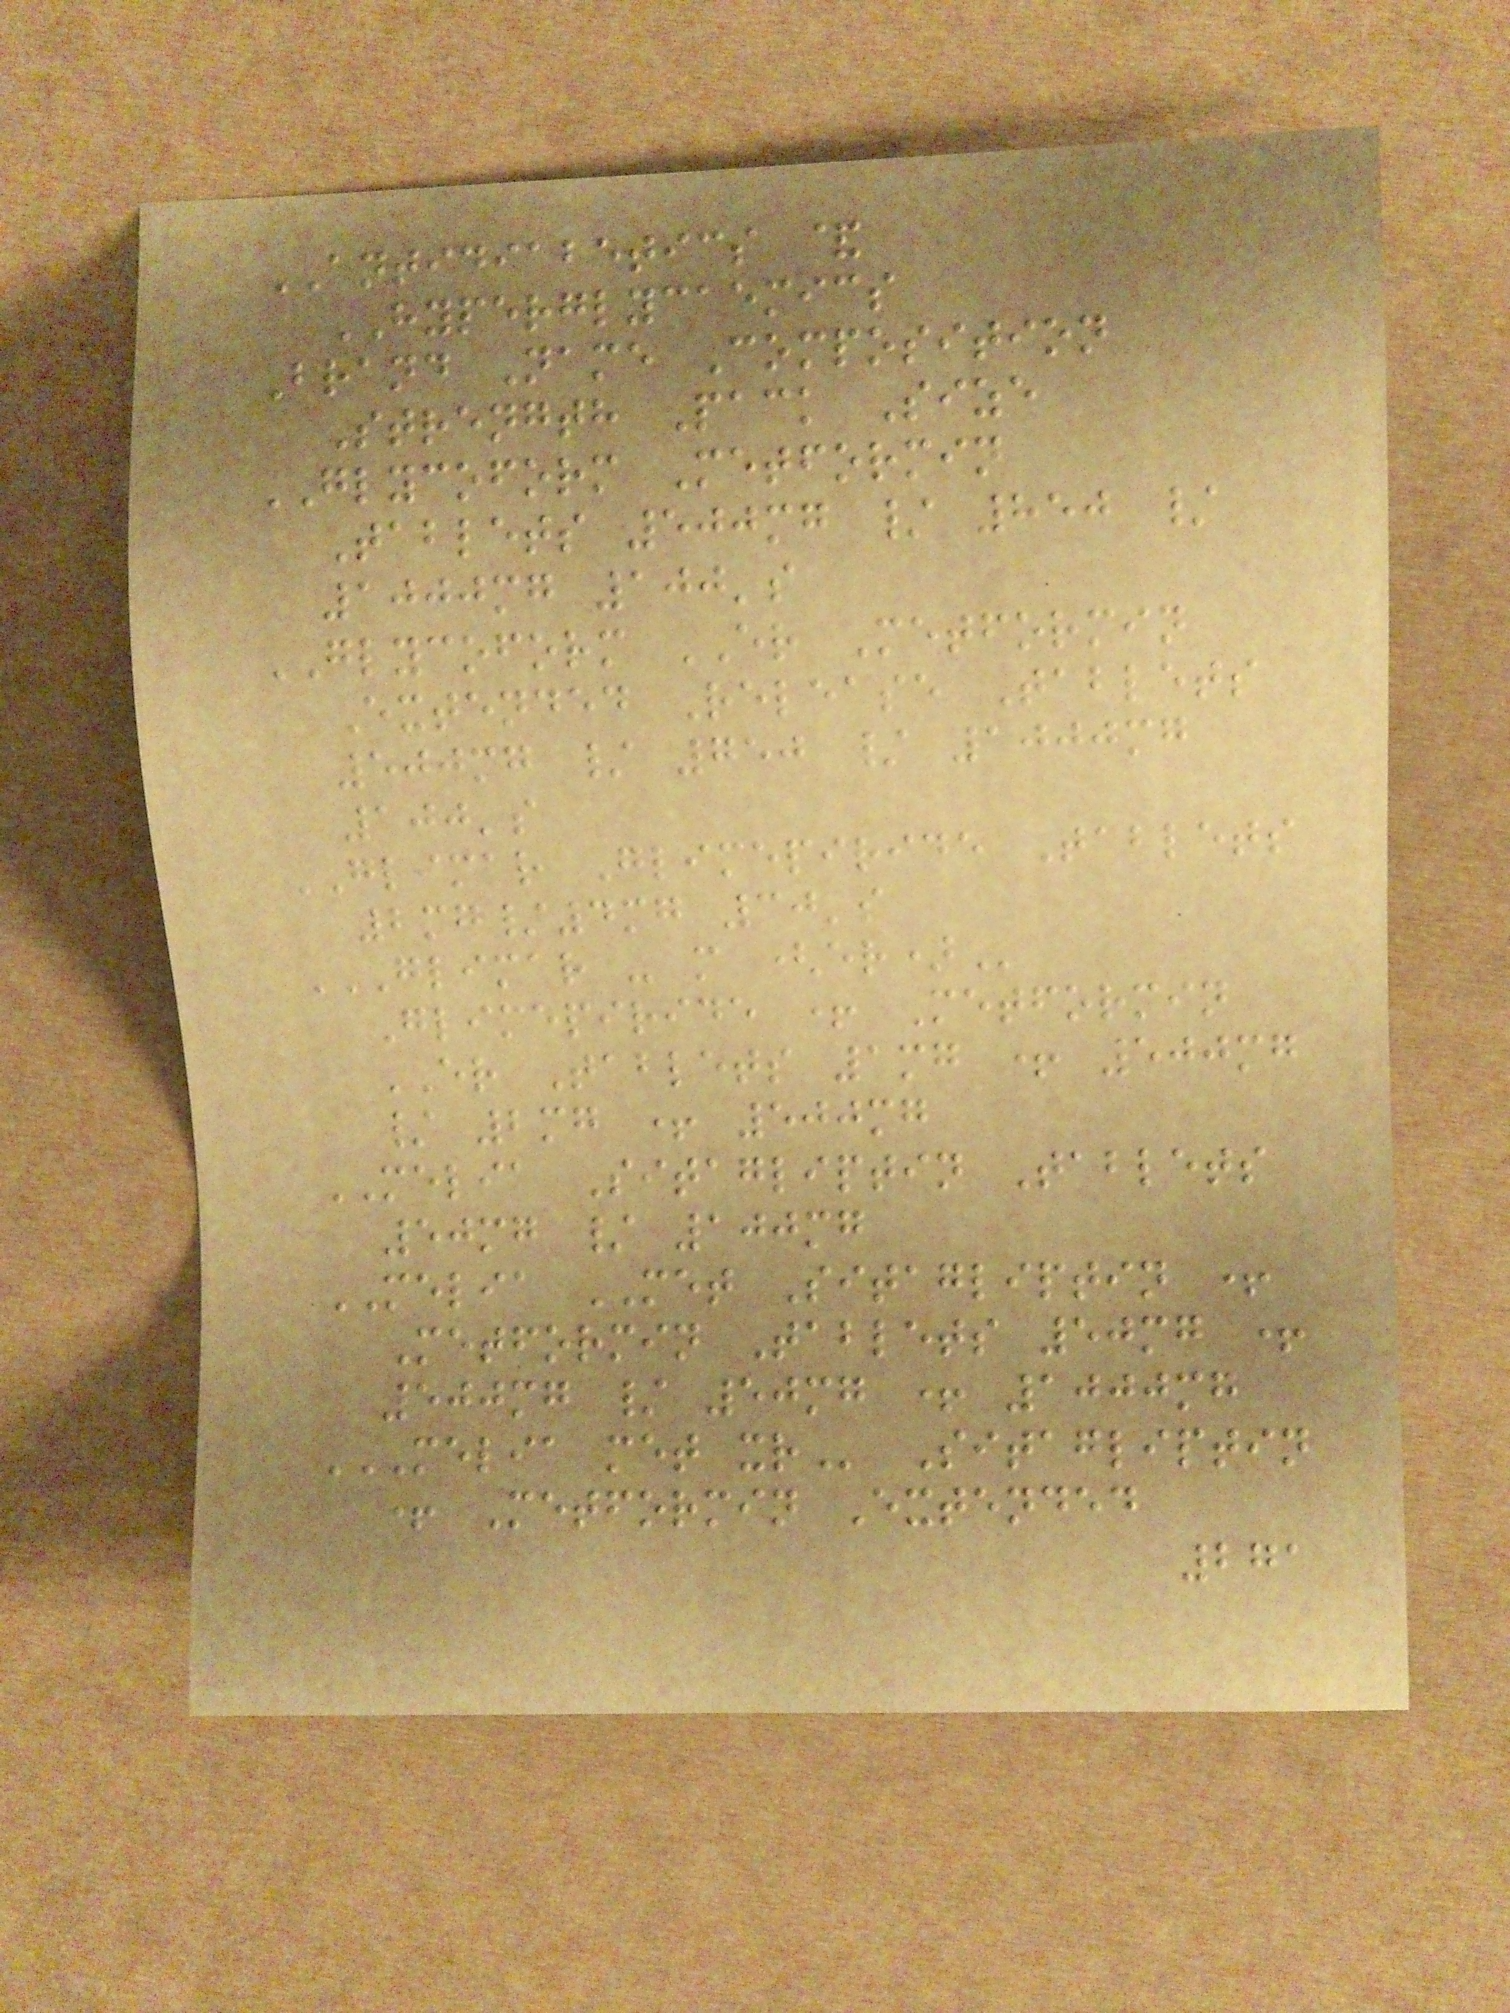ANTIDIABETICS &
HYPERGLYCAEMICS
Brand Name Composition
Strength Pack Size
GLYCOFORM Metformin
Tablets 500mg / 850 /
1000mg 100's
GLYCOFORM ER Metformin
Extended Release Tablets
500mg / 750 / 1000mg
100's
GLIMAR Glimepiride Tablets
2mg/4mg 30's
GLIMAR - M (ER)
Glimepiride + Metformin
ER Tablets 1mg + 500mg
/ 2mg + 500mg
MELIA Sitagliptin Tablets
50mg / 100mg
MELIA MET Sitagliptin +
Metformin Tablets 50mg +
500mg / 50mg + 1000mg
MELIA MET XR Sitagliptin
+ Metformin Extended
271
